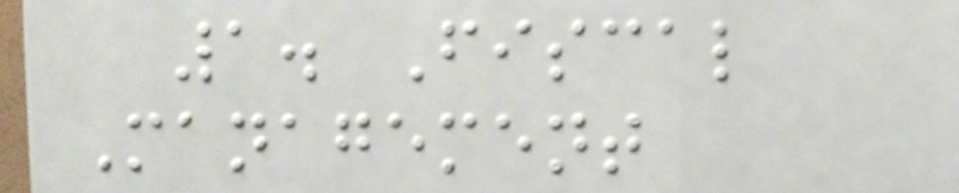1. Fiscal
Management
